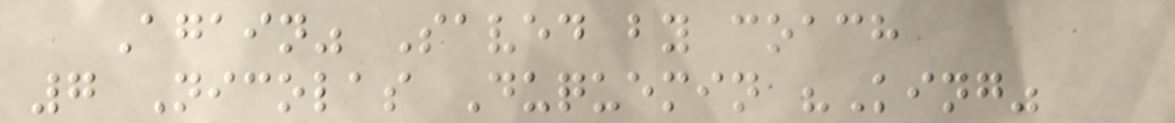Again" Saved by coach
7 Nicolas Duquemin "King"
